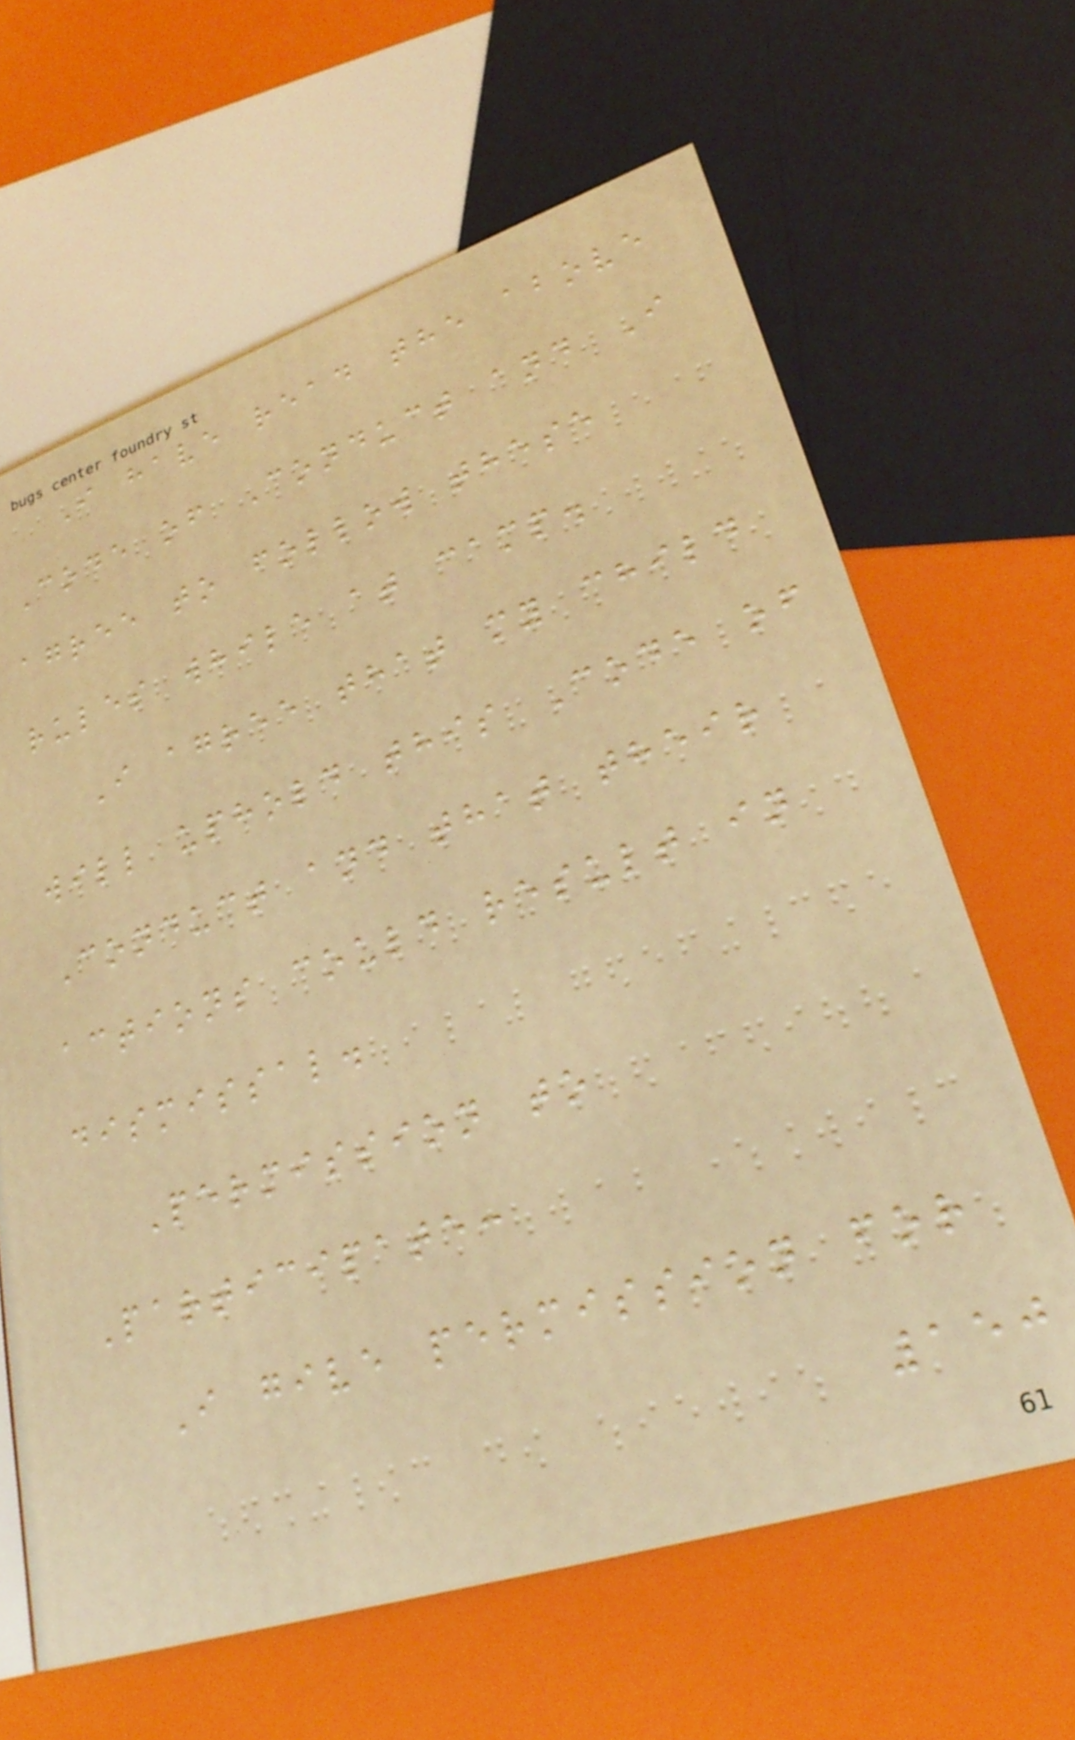I have read the above
Code of Conduct and I
agree to follow these
rules while at camp.
I agree that my child
will uphold this Code of
Conduct and that their
actions could result in
dismissal.
Permission to
Participate:
I give permission for
150
